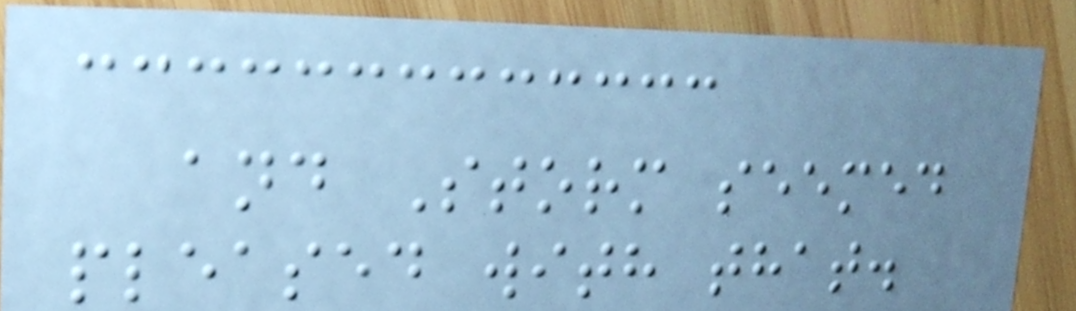and Storm seemed
pleased with that.
